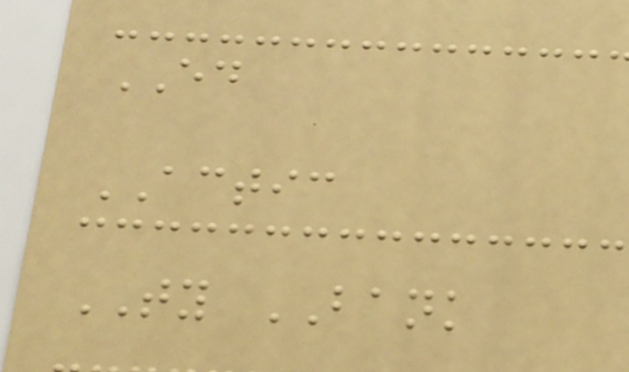ED
ACTIC
TY BANK
